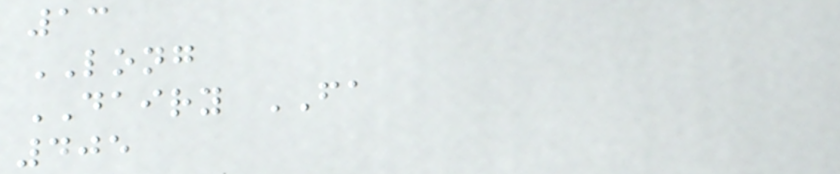13
LONG
DAIRY FA
405
